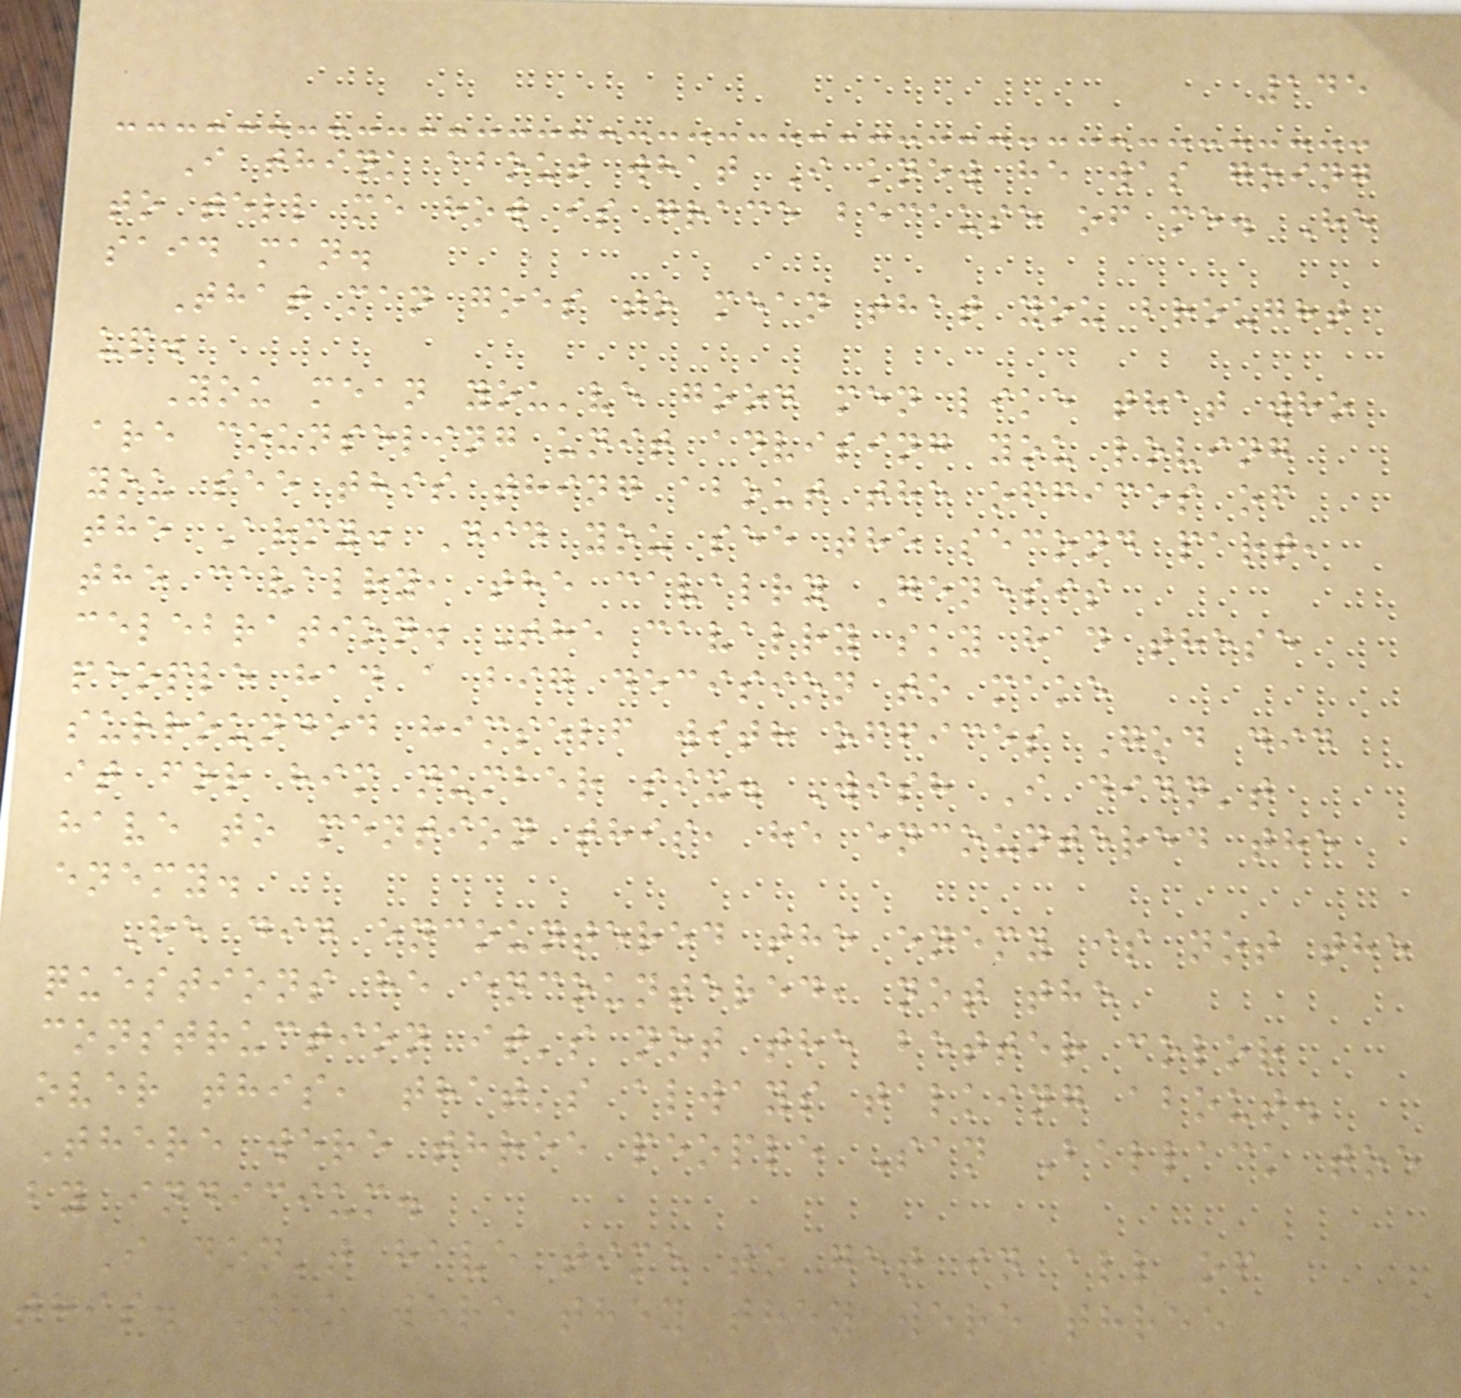145
I think about what I knew he was going
to tell me how is grace because of me. He
said man.
That man goes to mean that you brought
up.
You mean you've good men like that who
are counseling unit advising you loving
you see this thing about the offices of
the Army. Did you see the second part,
the cavalry, the cavalry Genesis
celebration. The cavalry sky had these
people had a big decision to make
surrounded himself with offices God did
it for him number six. Wish I didn't
have to mention this, he encountered the
enemy.
He did encountered the enemy is not the
questions he encountered, not the
construction it's not the better color
over this, that's always talking about.
There were three people San Ballack toe
by indicium.
I don't have time to get in all of
this. Who were they they were three
